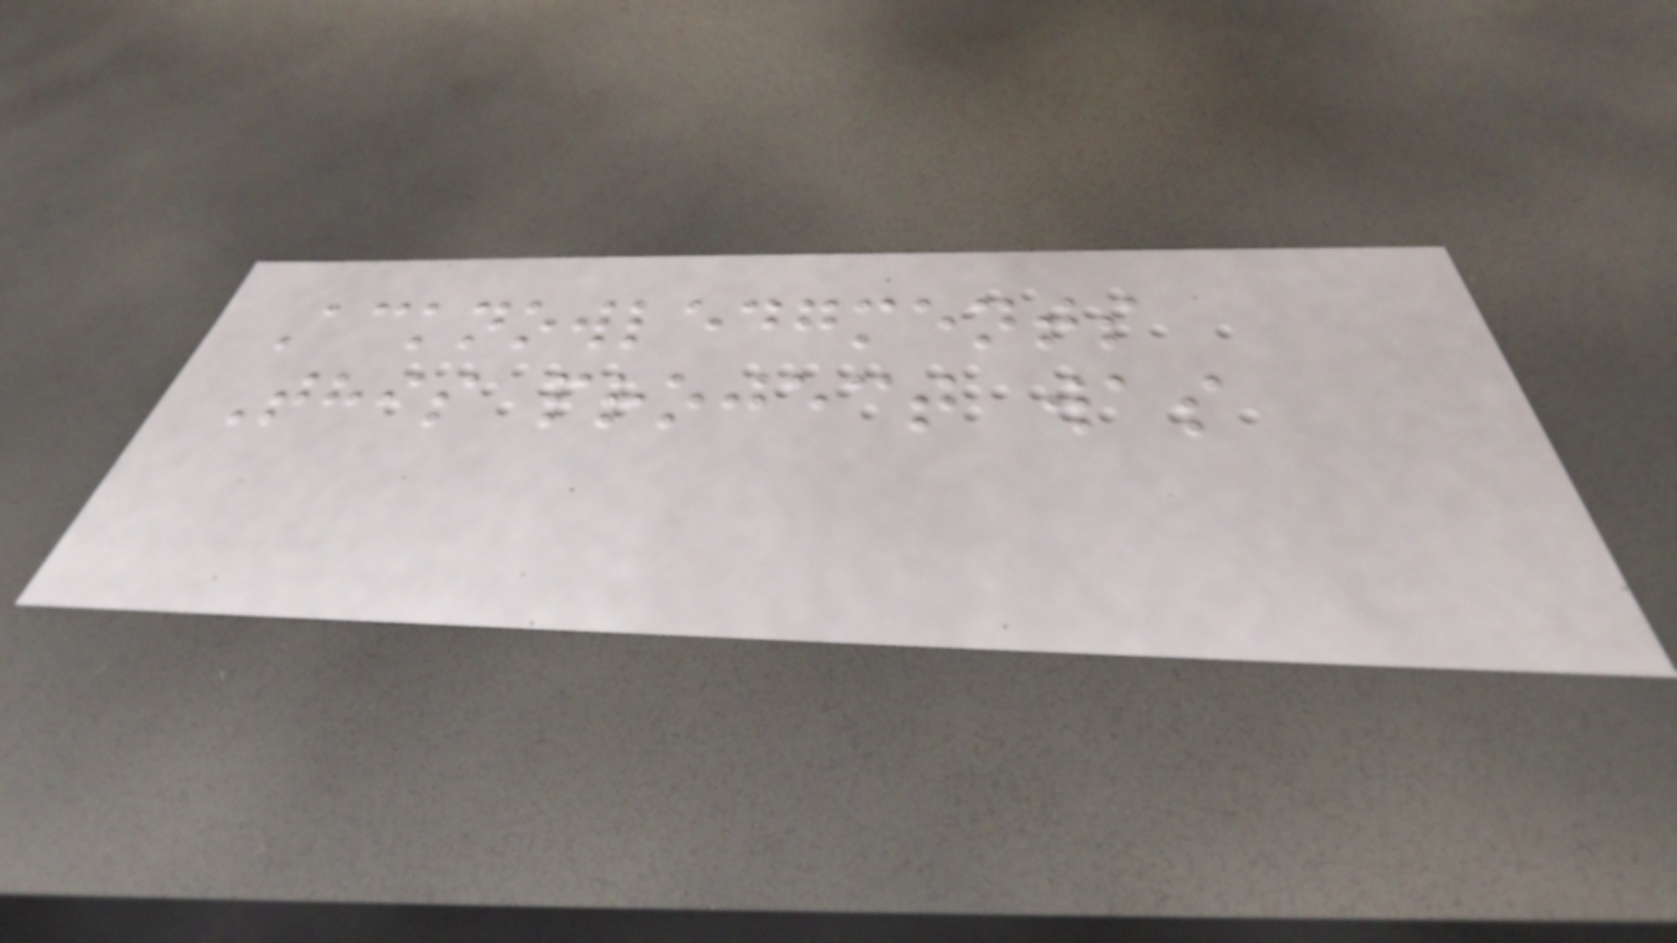Acknowledgments
This project was
